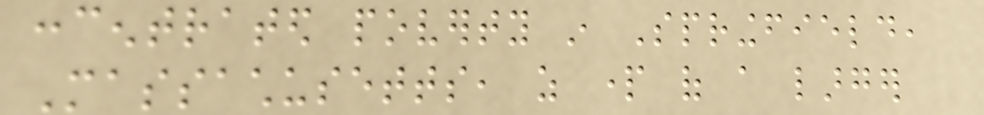concentrated poverty in Springfield,
Massachusetts, as part of a larger
